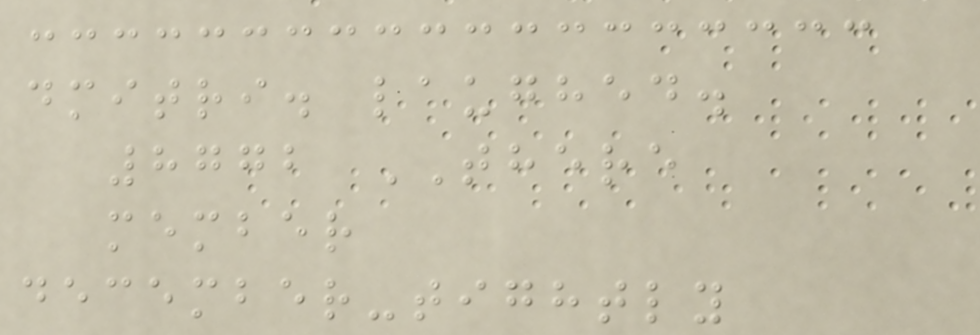dmitri. laughed.
8772 THERE
member
december-tightly
